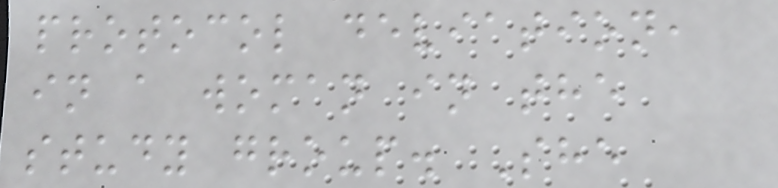protocol deviation,
in a woman in the
study group. She
